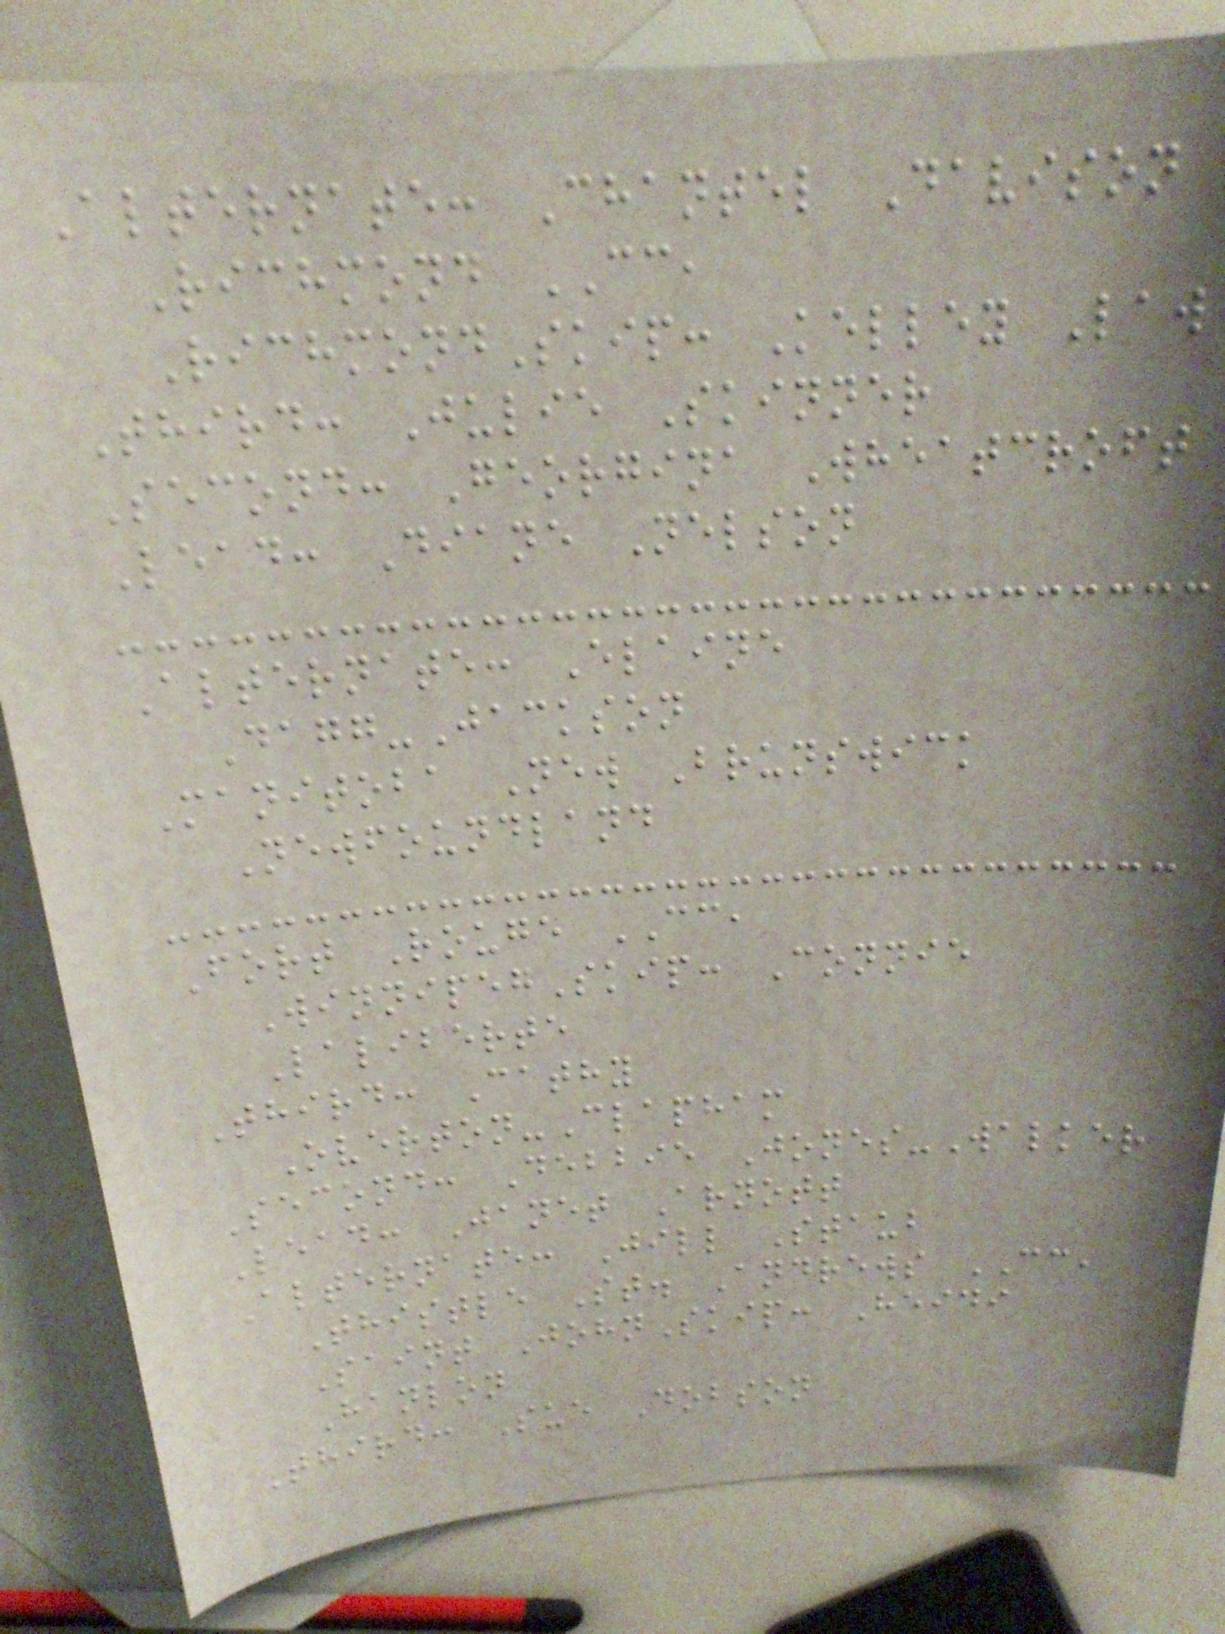Alternate: Chantel Davison
Richmond CC,
RichmondSkip: Kelley Law
Third: Julie Skinner
Second: Georgina Wheatcroft
Lead: Diane Nelson
Alternate: Elaine
Dagg-Jackson
Manitoba New Brunswick
Newfoundland
Fort Rouge CC,
WinnipegSkip: Connie
Laliberte
Third: Cathy
Overton-Clapham
Second: Debbie Jones-Walker
Lead: Janet Arnott
Alternate: Jill Staub
Thistle St. Andrews CC,
Saint JohnSkip: Heidi
Hanlon
Third: Sue Dobson
